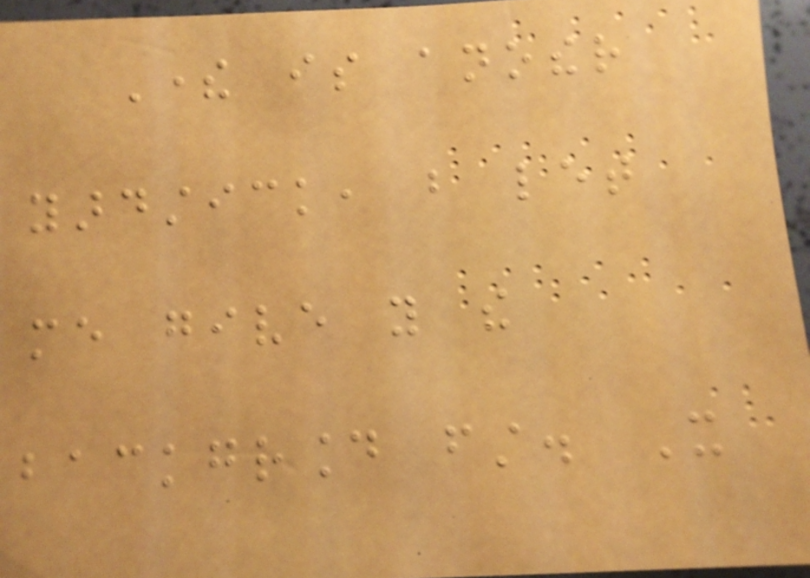There is another
yardstick, but let
me give you the
background first. It
